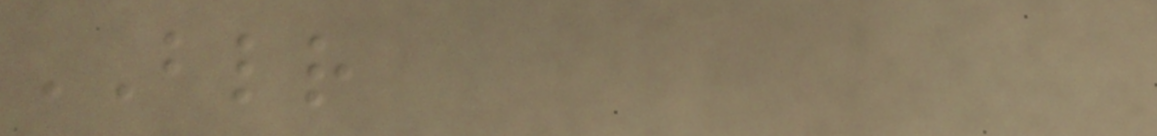BLR
